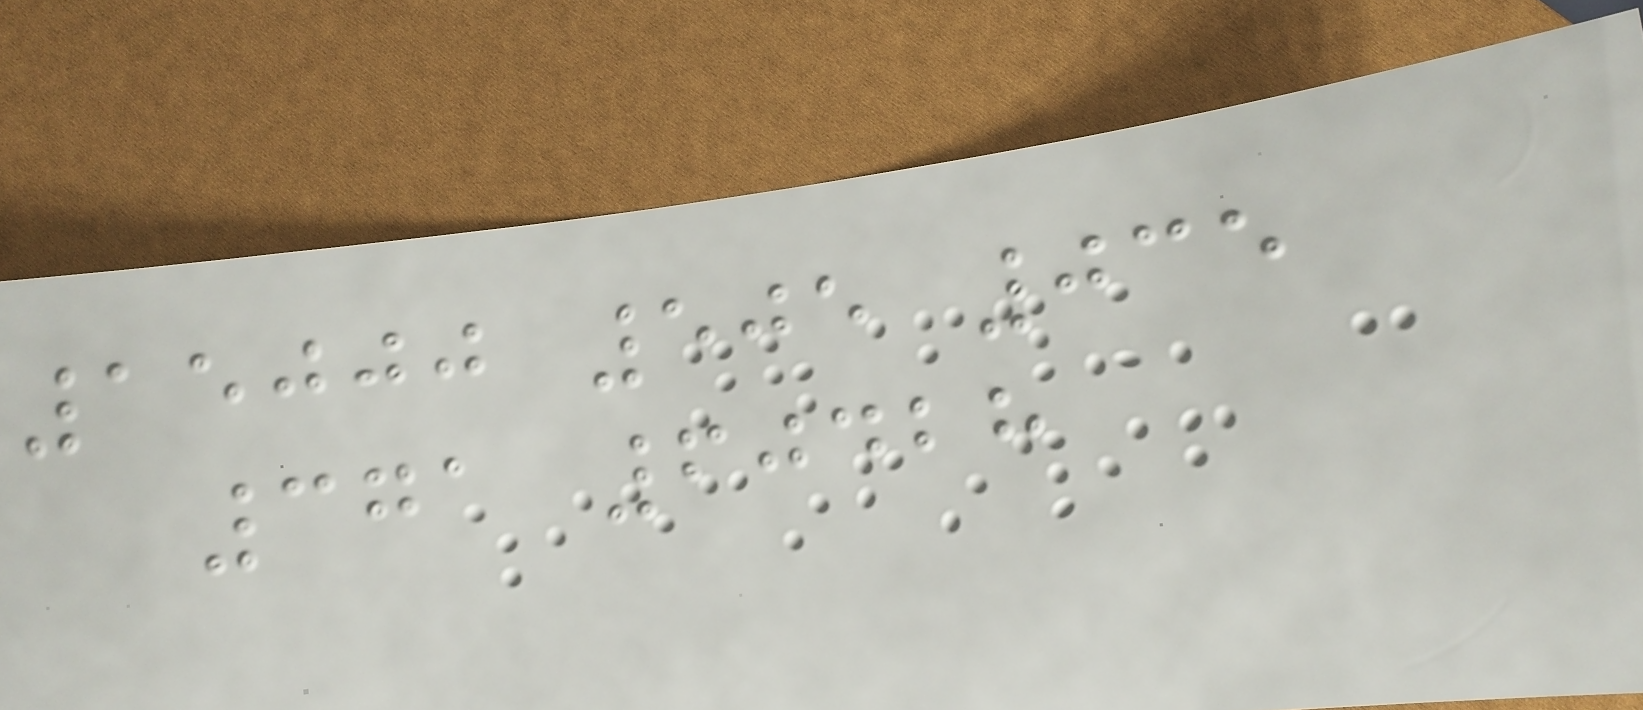15000 505 035
371 60428
